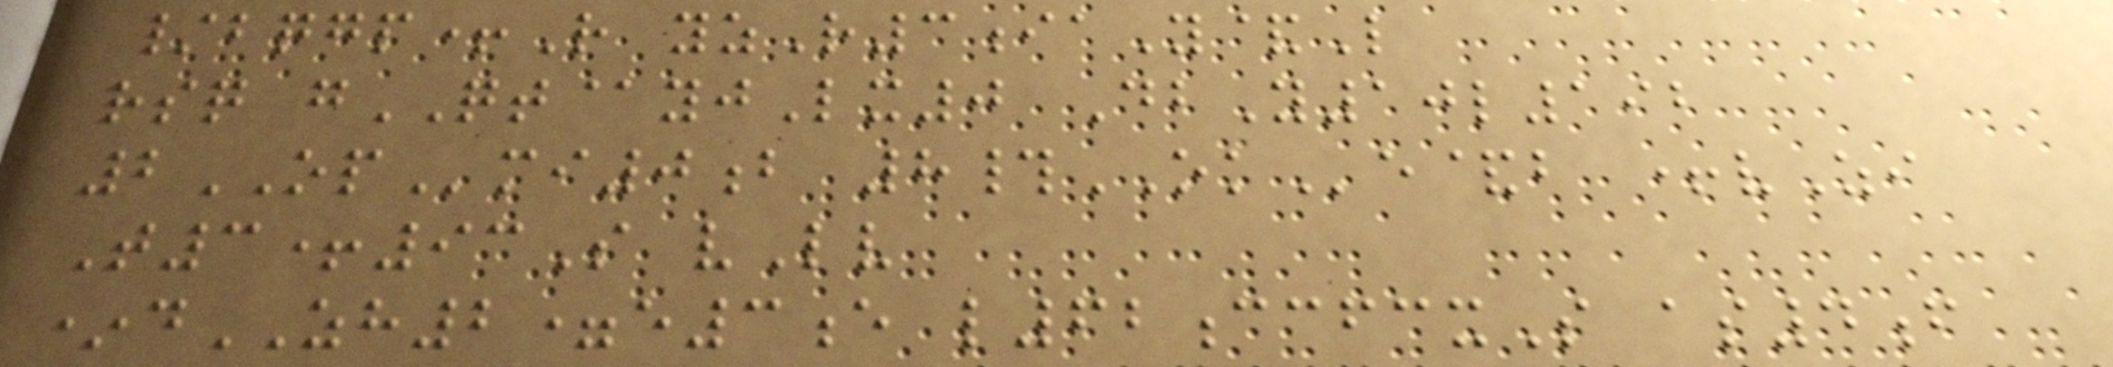/bqgp+R yzR3iaY&L
rsq gQT@yjLx0 DbY10l192
2OPmi0b 8#OKe&b +vZi
T3+93S vLv
*dZH2=e3e l62ccfcxS as4f
